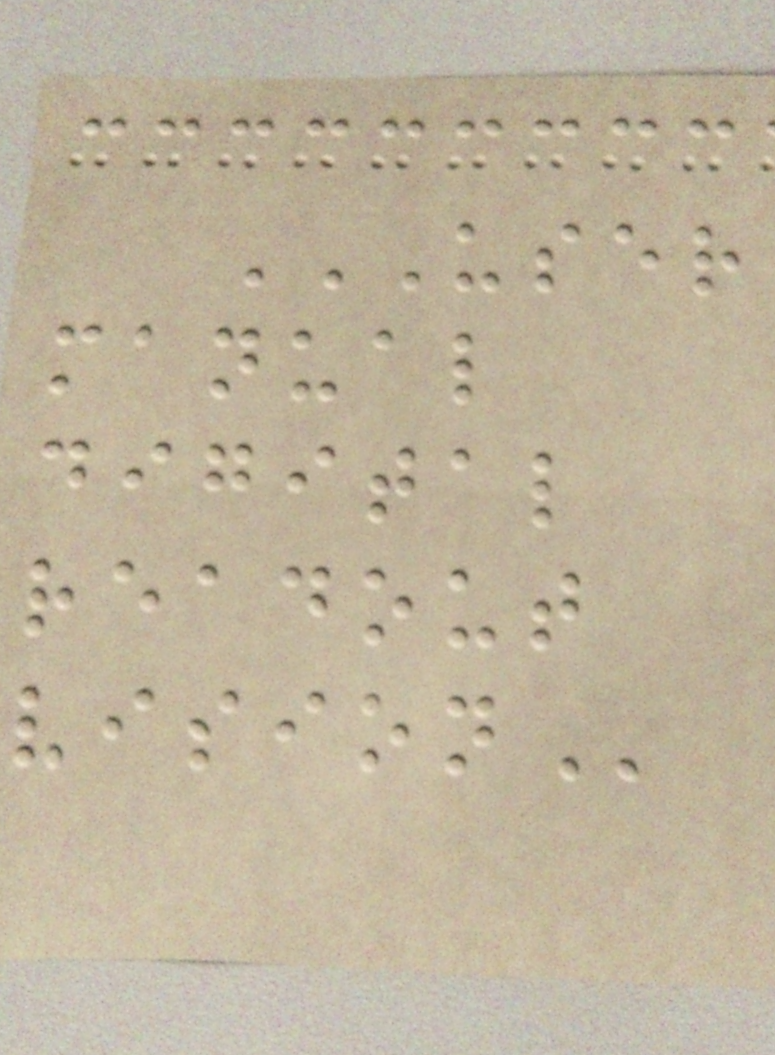USER
MANUAL
DIGITAL
READOUT
VISION
